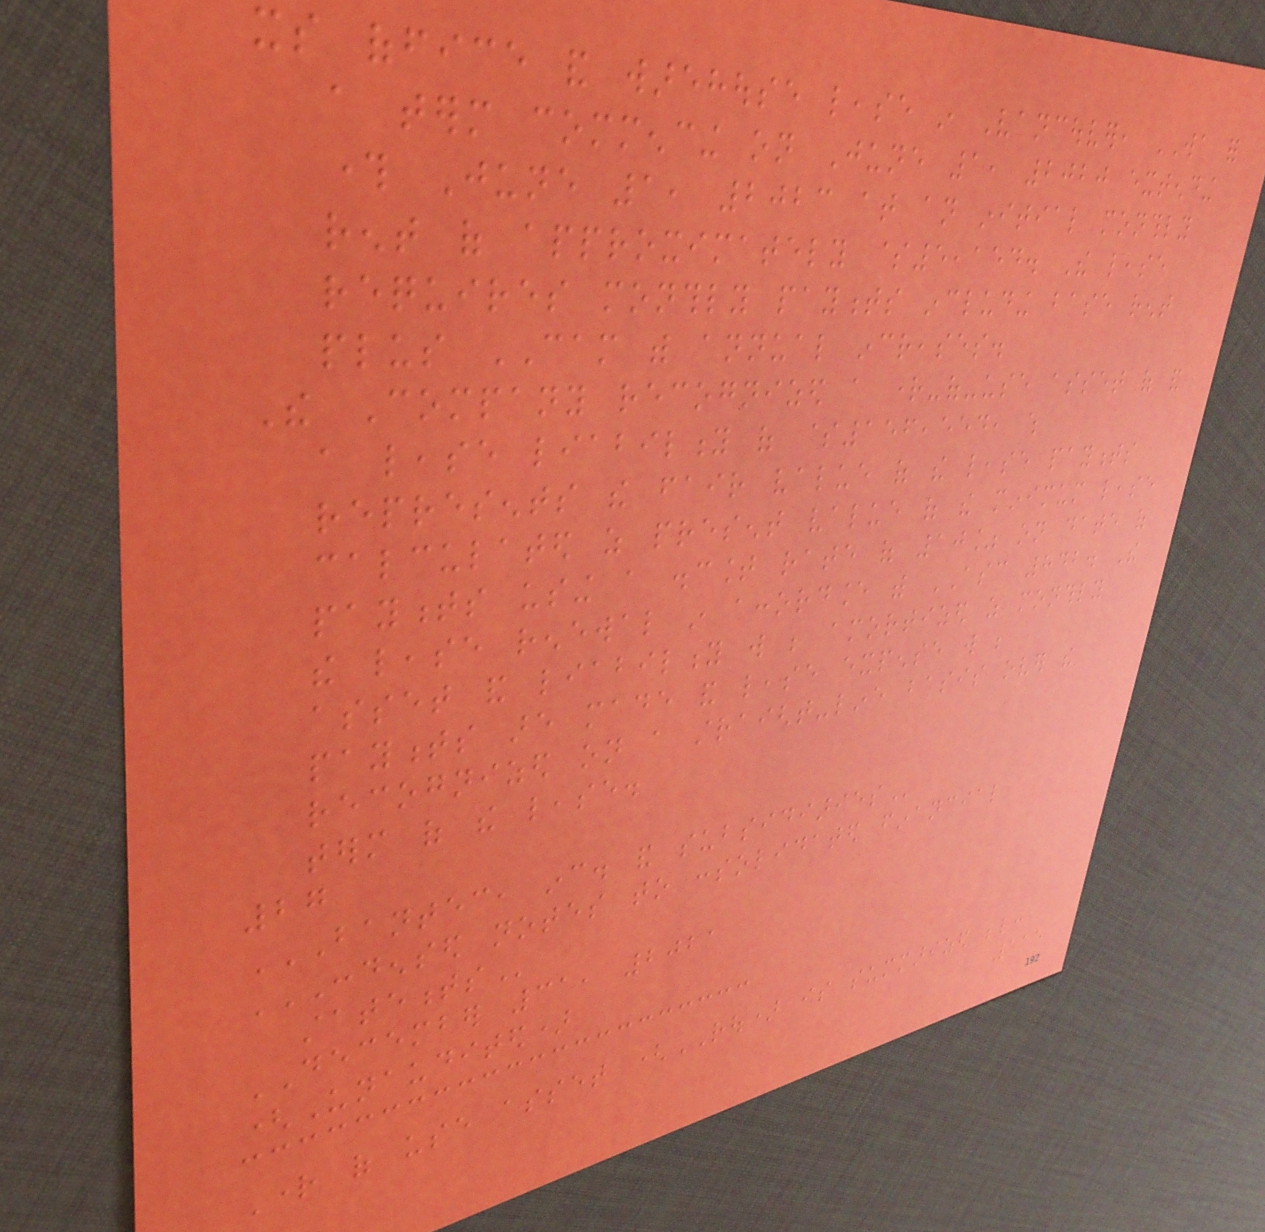its office and warehouse lease in Vancouver, WA for
a term commencing on June 1, 2020 extending
through June 1, 2023 at an initial monthly
rent of approximately $5,154. The lease
requires monthly payments including base rent
plus CAM with annual increases.
The Company recognized a right-of-use asset of and
a lease liability of $156,554, which
represents the fair value of the lease payments
calculated as present value of the minimum lease
payments using a discount rate of 10% on date of
the lease renewal in accordance with ASC 842. The
asset and liability will be amortized as monthly
payments are made and lease expense will be
recognized on a straight-line basis over the
term of the lease.
27
BANTEC, INC. AND SUBSIDIARIES
CONDENSED NOTES TO CONSOLIDATED FINANCIAL
STATEMENTS
DECEMBER 31, 2021
(Unaudited)
Right of use asset (ROU) is summarized below:
115
